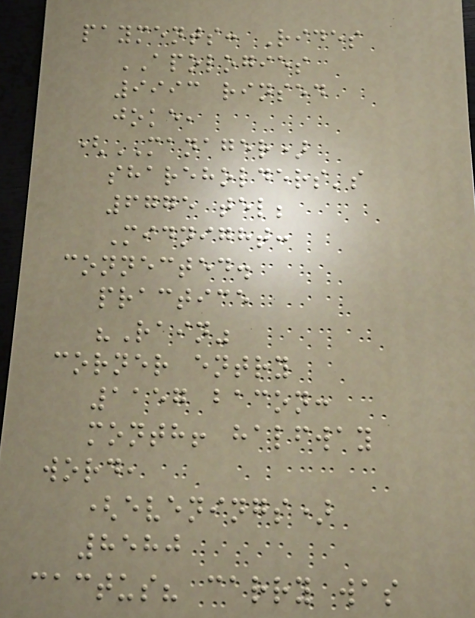payments: Rides
APOLOGIES
9993 rinsed
joke,
(MANAGER)
shareholders's
6775 tel;
Midnight:
connected.
practice
"Rain"
corner entry
1157 bacon:
month! halfway
word,
(evenings)
8580
cactus? carry was
